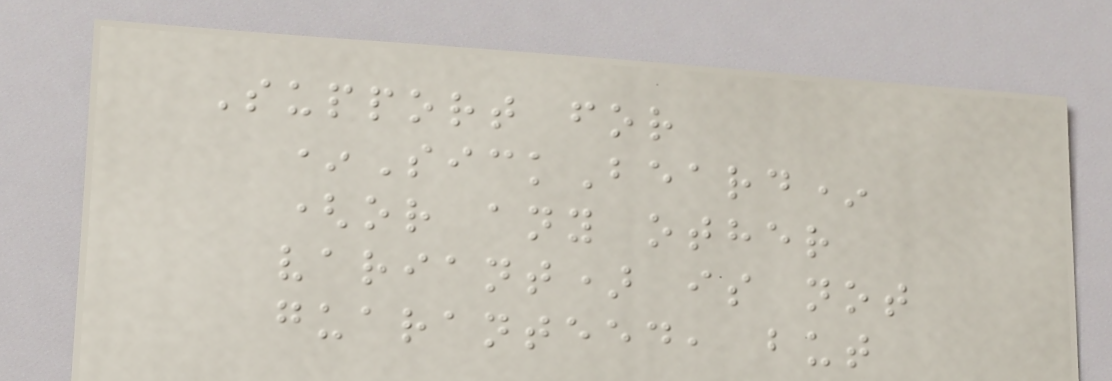Support for
*SickBeard*
(or any other
variant) is not
guaranteed, but
